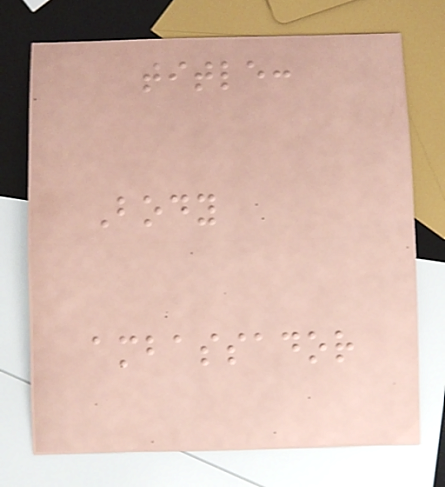title:
Body
ambassador
